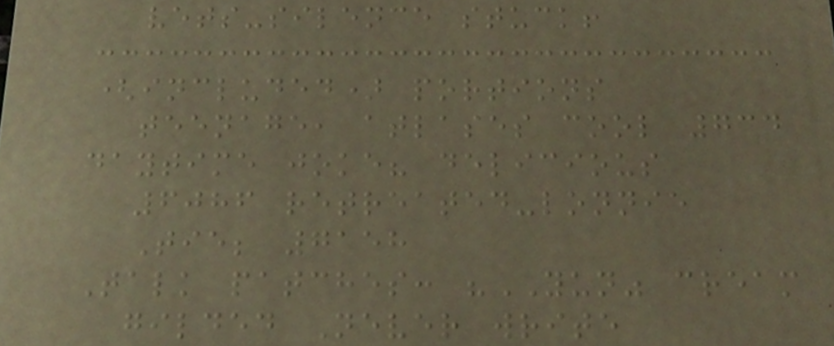vets-silence stuck!
(included) portions
teenage, atlases cool 734
daytime joke? delicious
6086 retreated-lonnie
Tie; 7158
Talk patches: "YUN" cream
gilded Never write
